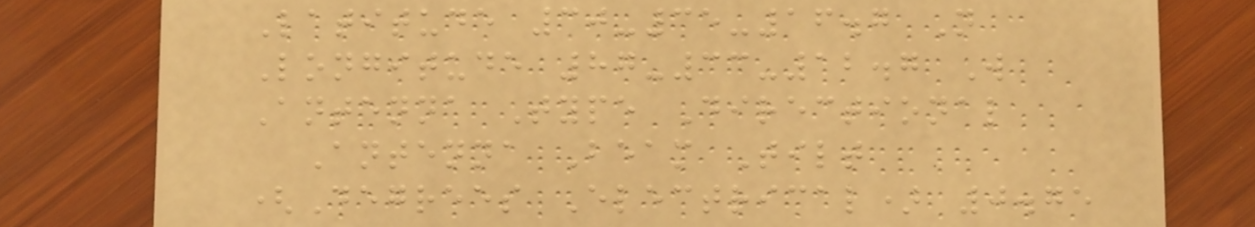Latitude 30-35-16.7 N
Longitude 87-33-12.7 W
Antenna Type Directional
Antenna Beam Tilt
(Degrees Electrical) 0.75
